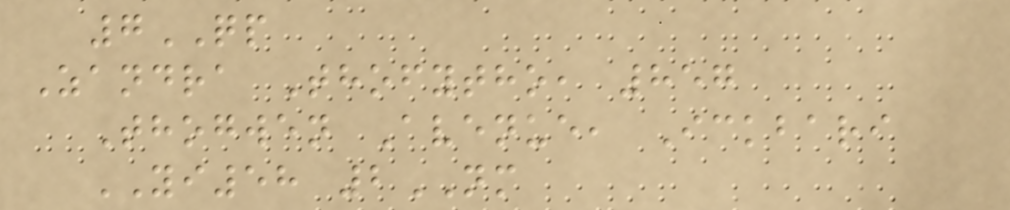7QP
Zandra Thofytho, 857
Thogwen Avenue, Ickbari
YI58 2NM
